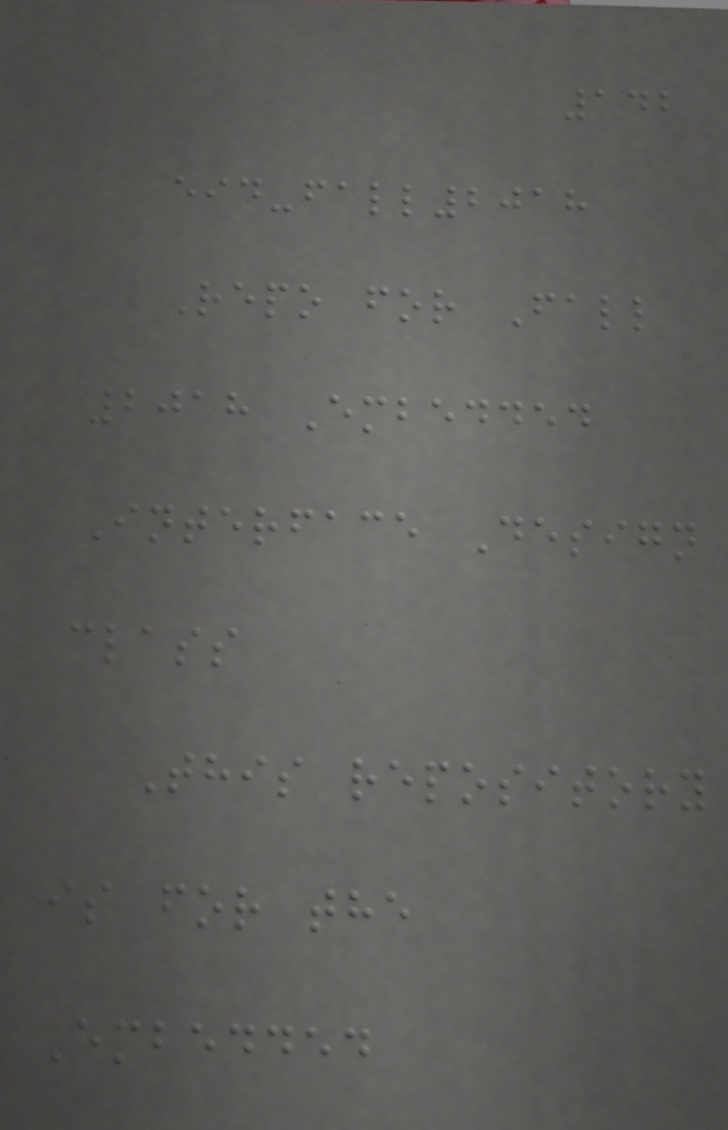142
eid-fall2018
Repo for Fall
2018 Embedded
Interface Design
class
This repository
is for the
Embedded
